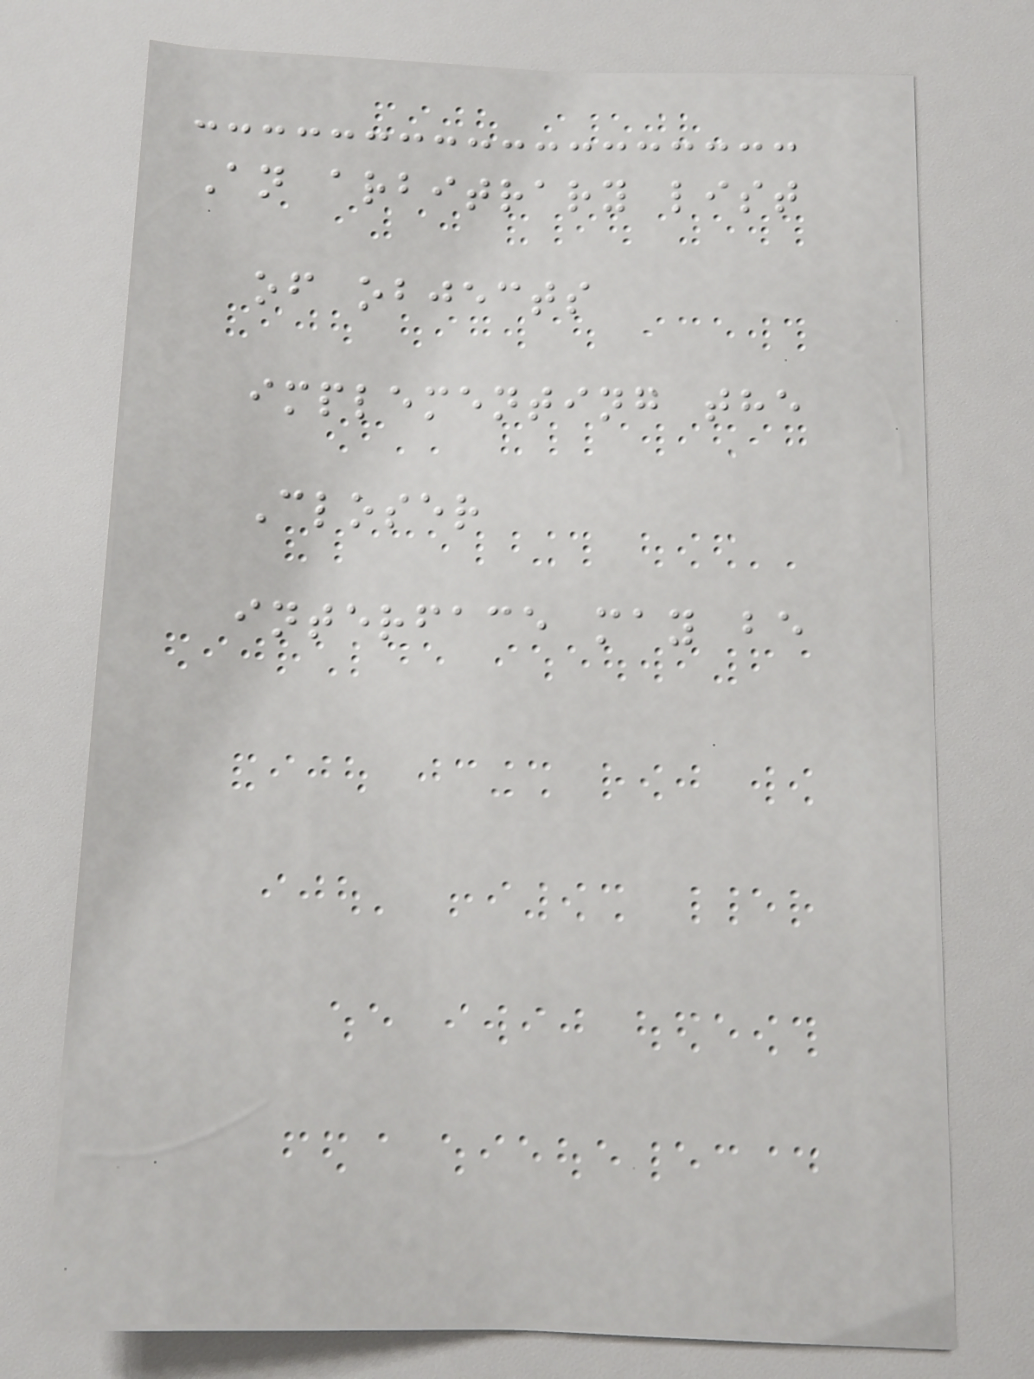An arbitrary list
of objects
implementing the
Closer
interface may be
